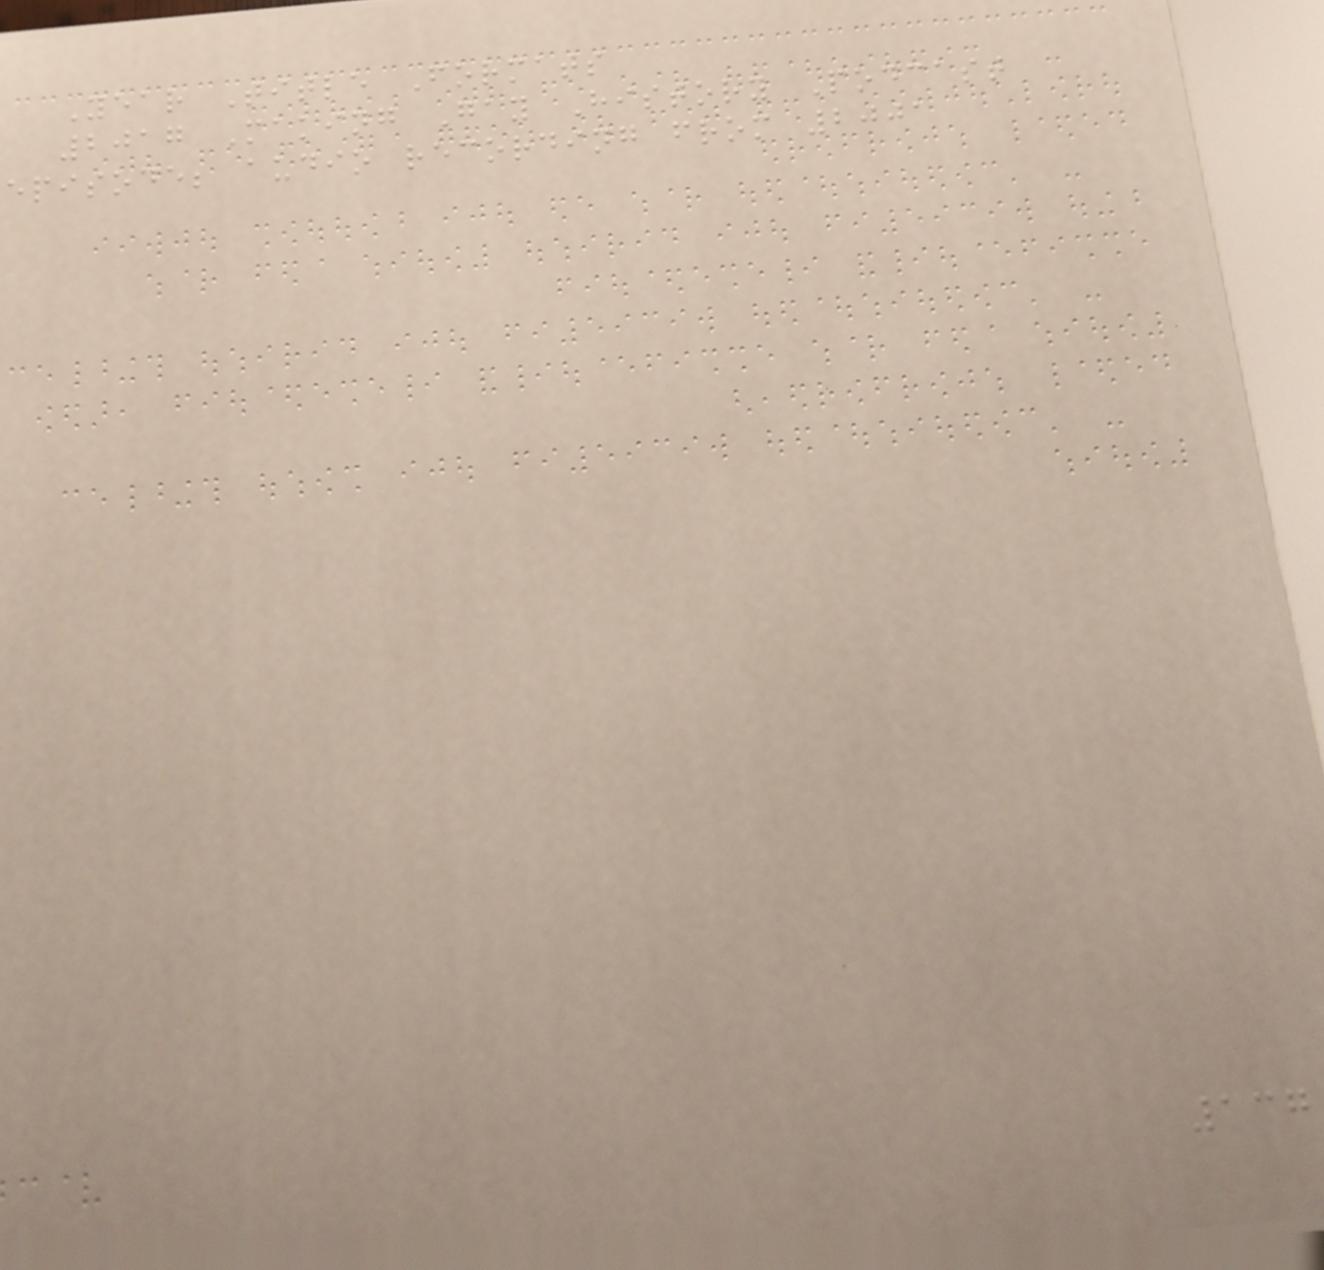Year Title Formats
2017 Making Gay History Podcast
episode; audio recording from 2001
137
